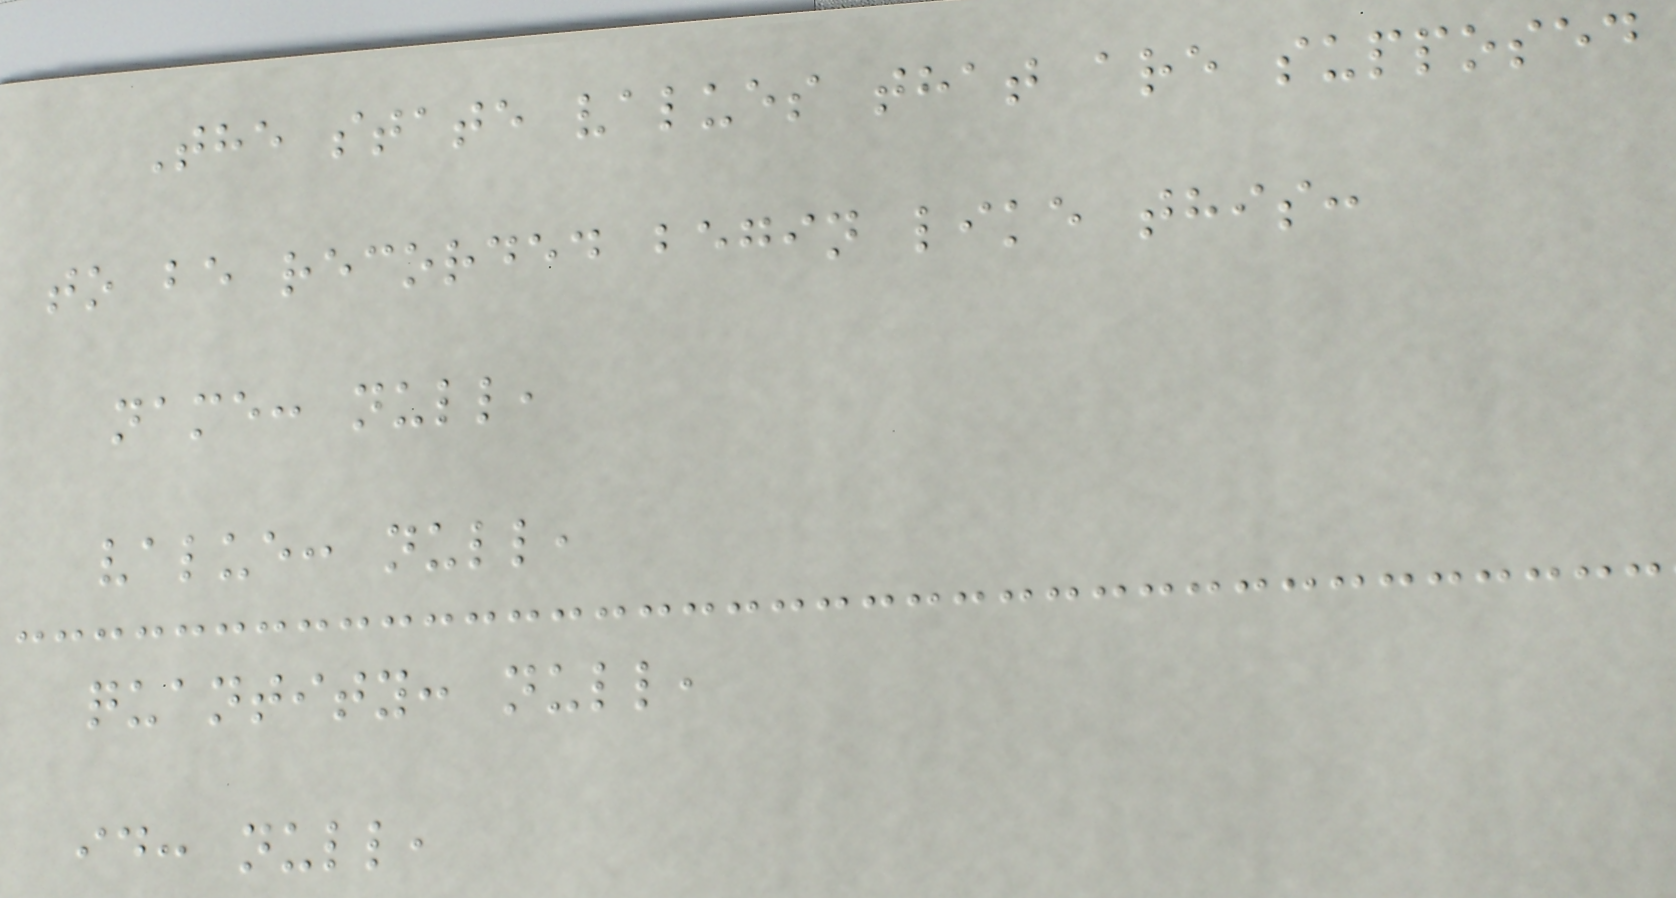The state values that are supposed
to be recorded begin like this:
name: null,
value: null,
quantity: null,
id: null,
